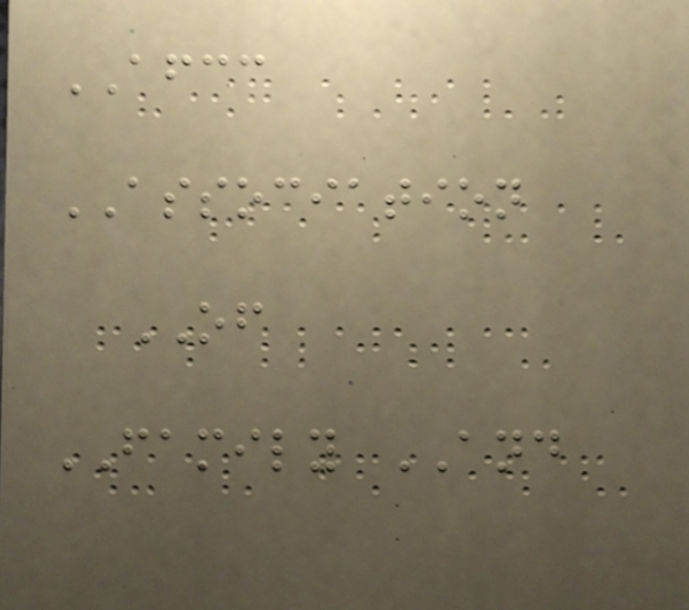AFCC
ASSOCIATION
OF
FAMILY AND
